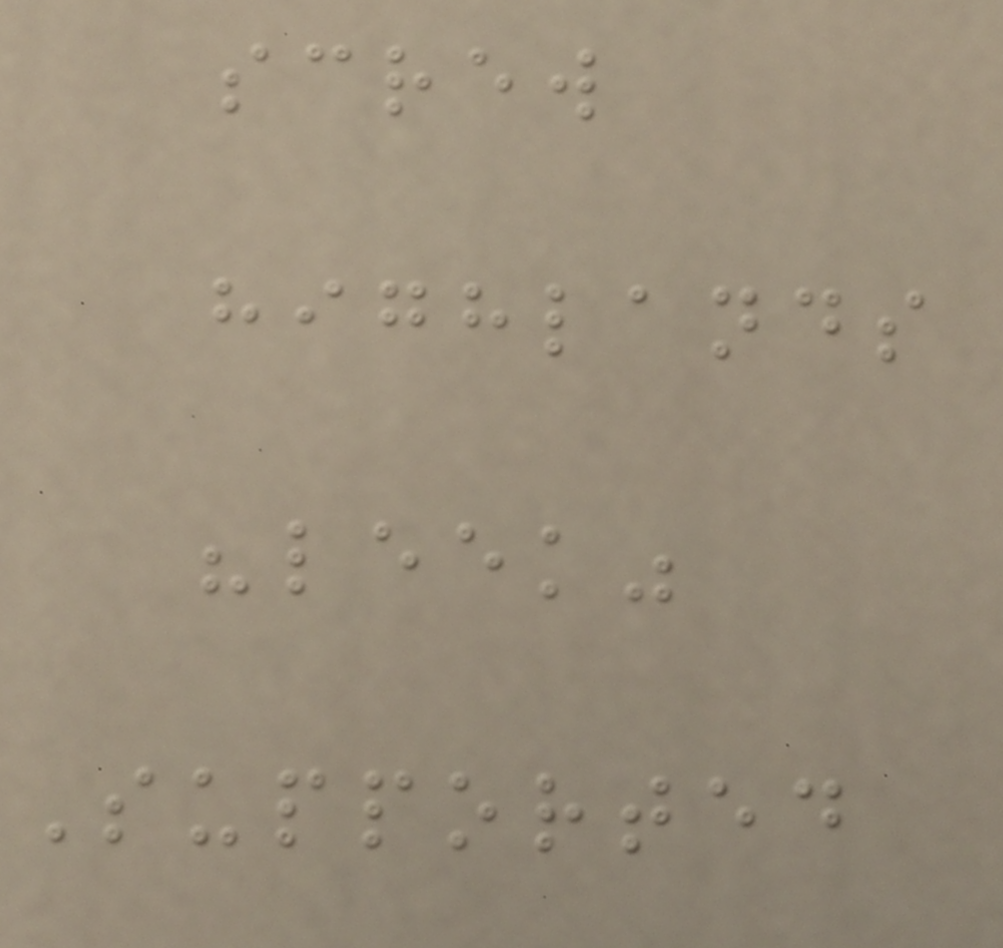screw
highlands
"leek"
Supported
